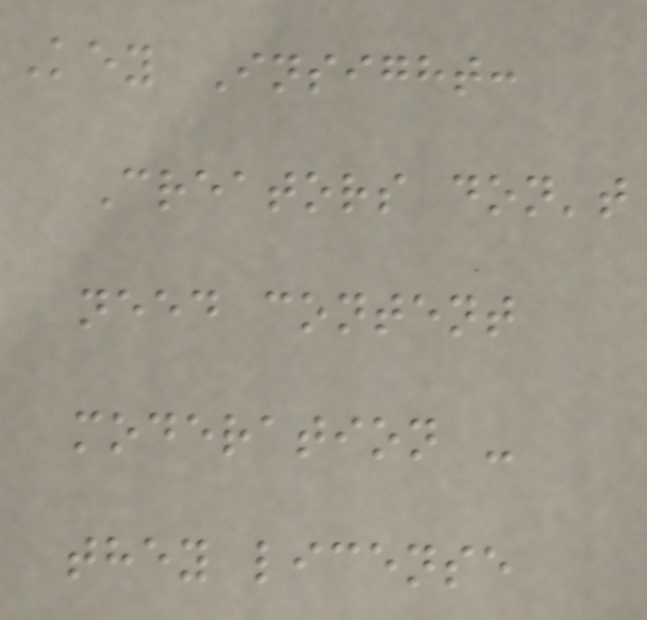Key Insight:
Creators don't
need content
moderation -
they license
